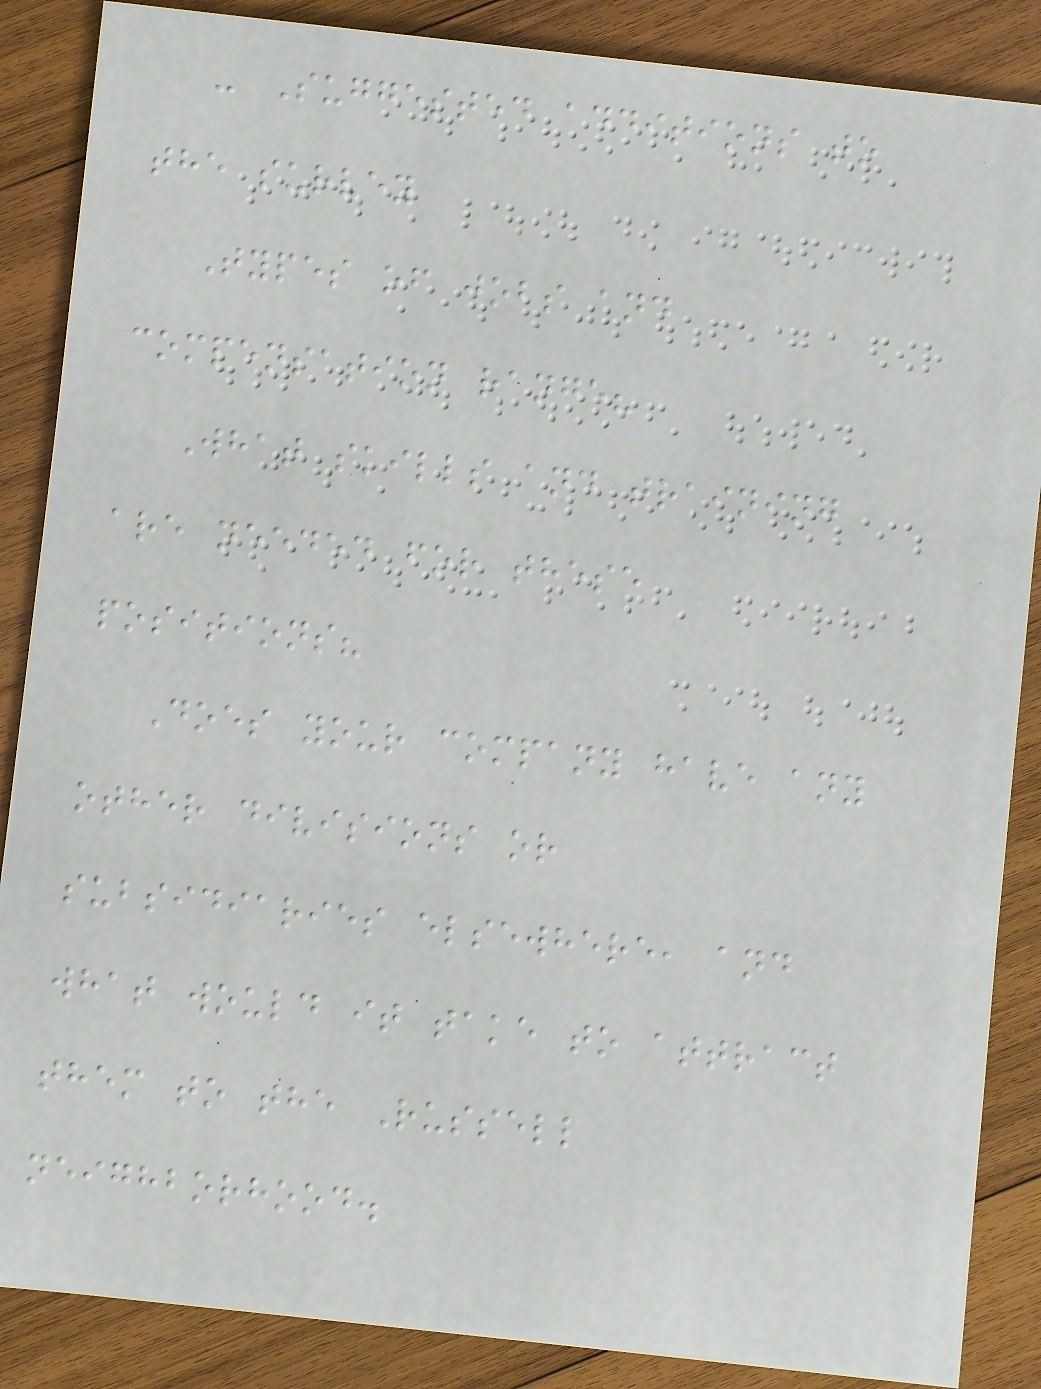- Suggested additions to
the survey
Types of jobs and
compensation range?
What skills and training
are needed for these
positions?
Does your company have any
other divisions or
subsidiaries elsewhere, and
what would it take to attract
them to the Russell
neighborhood.
